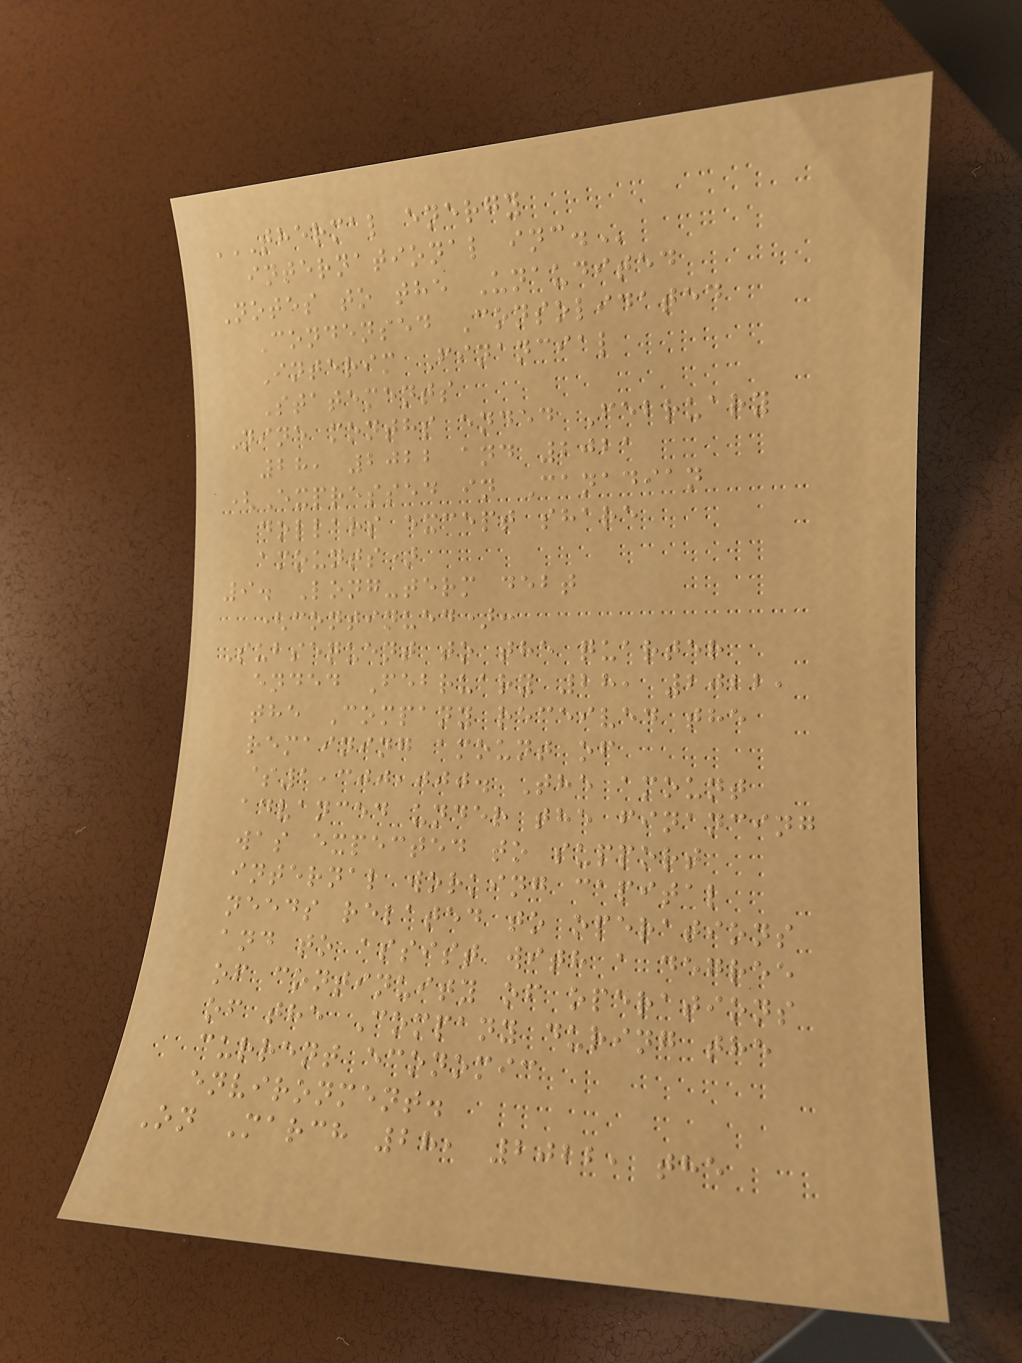THERMAL ENERGY
INTERNATIONAL INC.
Notes to the Unaudited
Condensed Consolidated
Interim Financial
Statements
Nine months ended February
28, 2022 and 2021
(Expressed in Canadian
dollars except share
amounts)
9. Long-term debt
(continued):
Subsequent to the quarter
ended February 28, 2022,
the Company received the
remaining amount of
$1,300,000. The amount
advanced under the financing
was expected to support
internal working capital
needs related to operations
and to assist with a degree
of continuity of operations
of the Company during the
current economic
environment.
On March 28, 2022, the
